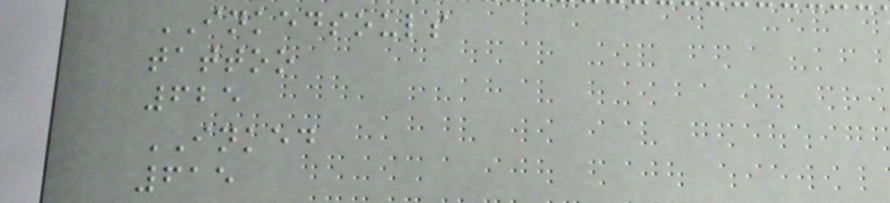INKEDSOULS
tattoo
625
INKED
615
